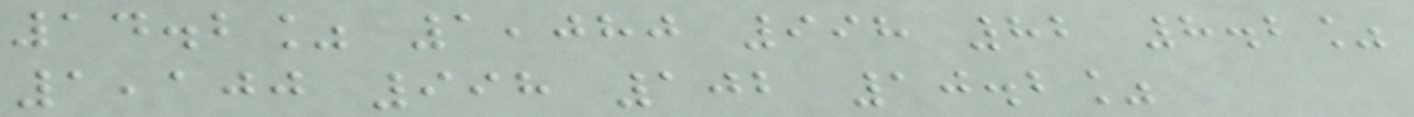14.2% 1,080 998 82 8.2%
1,100 998 102 10.2%
